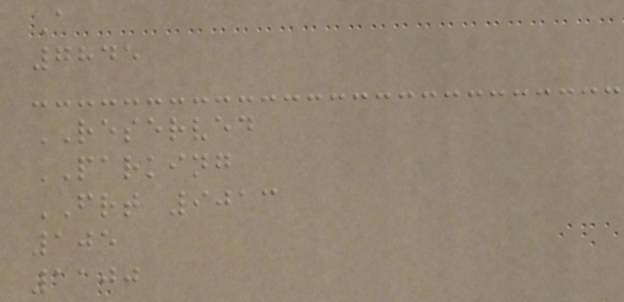A
7845
RESERVED
PARKING
FRT 9013
105
1100
